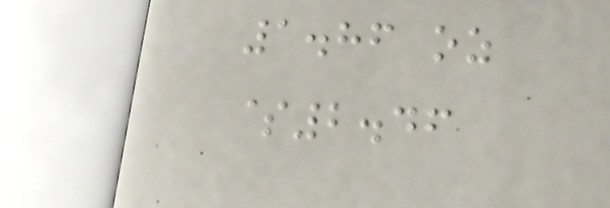1.86 oz
$2.46
